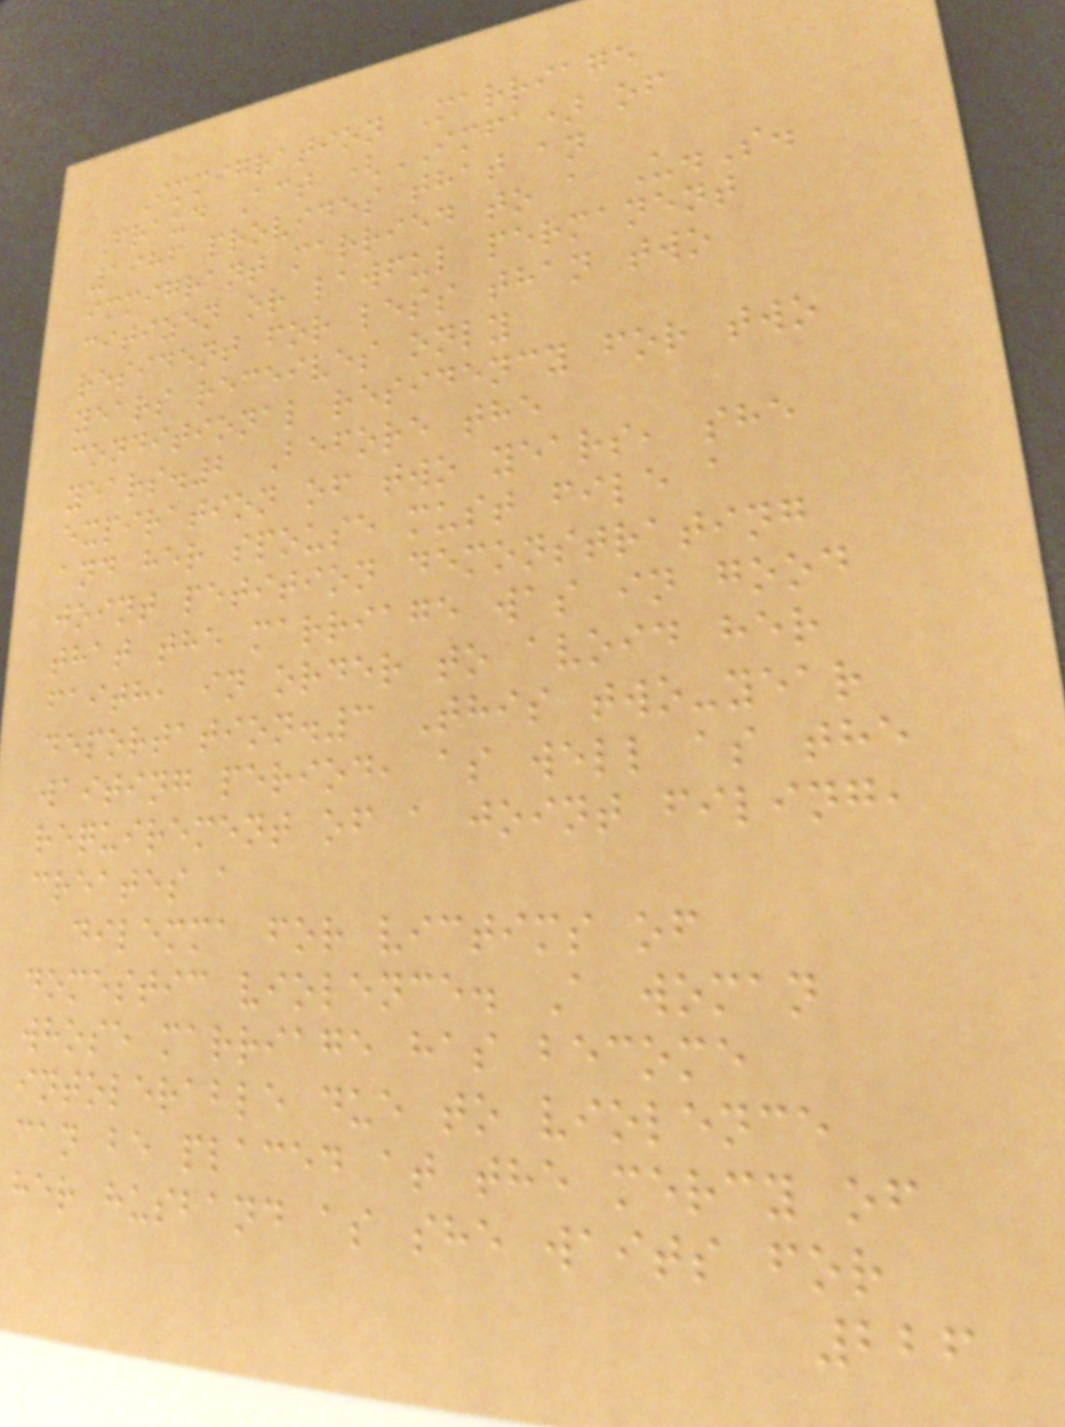Immigration Marriage
Fraud Act (IMFA) of
1986 provides that an
immigrant married to a U.S.
citizen or lawful permanent
resident for less than two
years receives only
conditional residency for two
years.2 Before the
expiration of two years, she
and her spouse must file a
joint petition demonstrating
that the marriage was in good
faith, in order to avoid her
deportation.3 This two-year
waiting period, as well as the
requirement of a joint filing,
creates a
dilemma for victims of
domestic violence. A woman
whose marriage has become
intolerable due to violence
can be placed at the mercy of
her husband as she waits for
226
